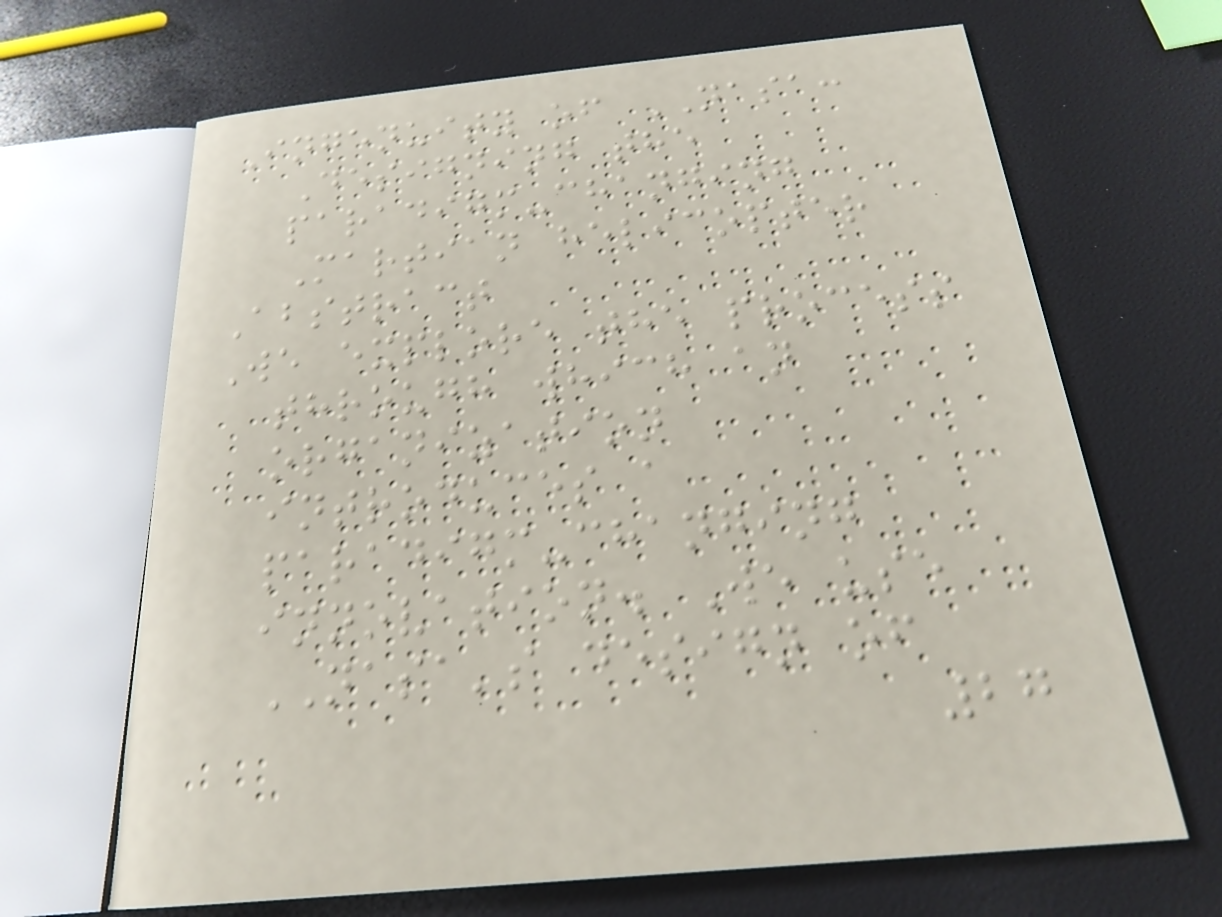Ingenuity of NASA:
Designing the
paradigm-changing
Martian helicopter
Abstract
We explore the process
through which an
organization
introduces a
paradigm-changing
innovation. We use
NASA's design of
27
